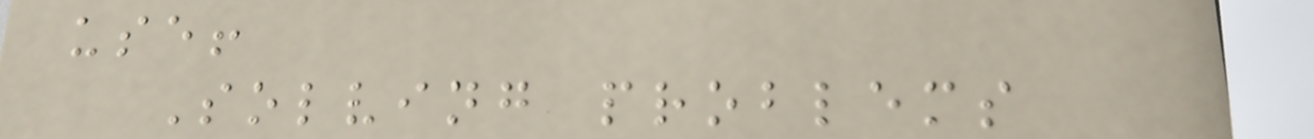use!
Solving problems
